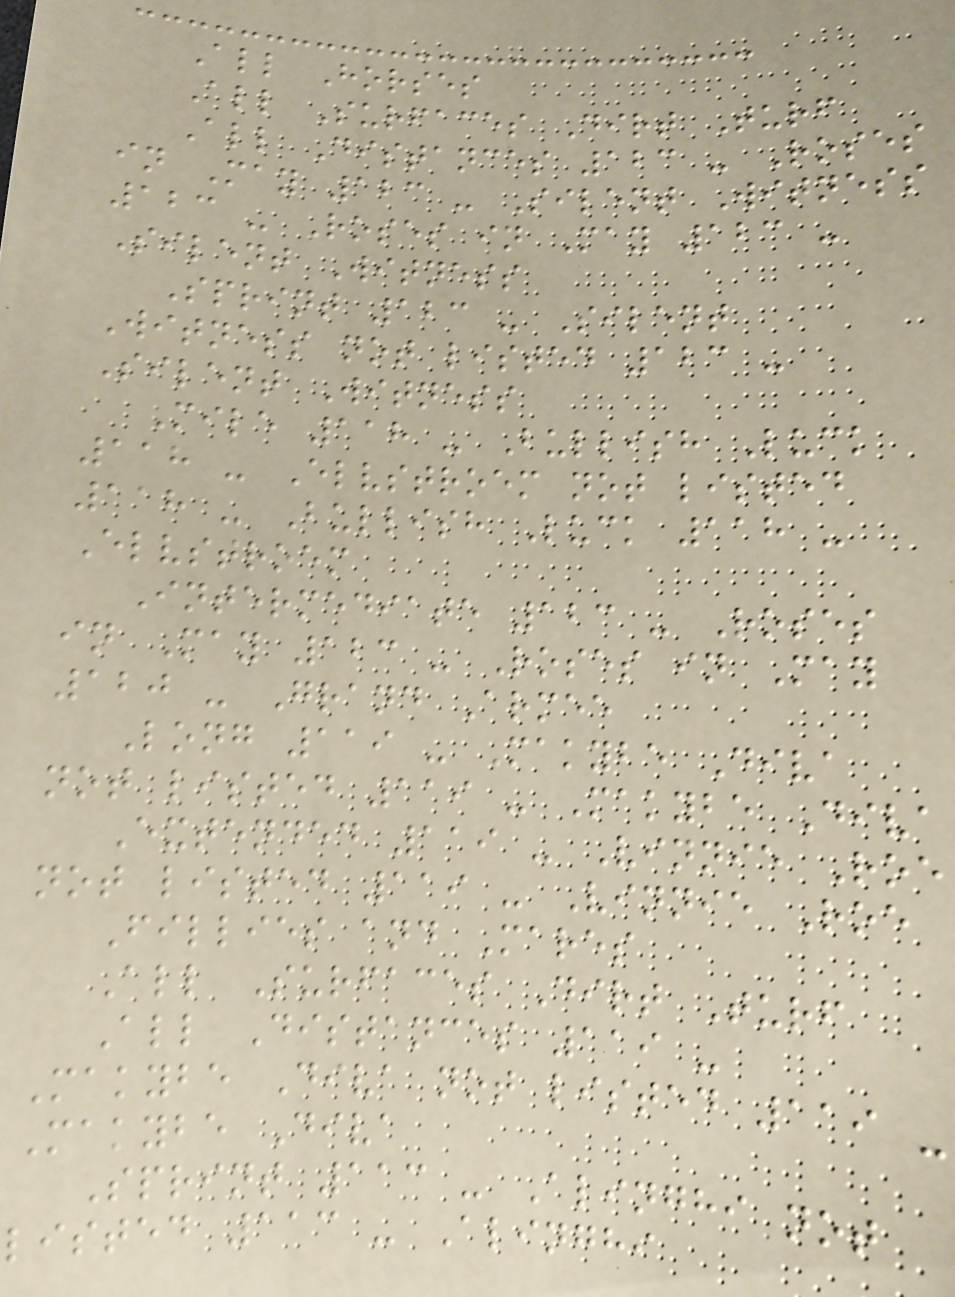All Horses
All Surfaces Dirt Turf
All Distances 123 - Roses
in May 123 - Silent Witness
123 - Roses in May 123 -
Silent Witness
Sprint 123 - Silent
Witness not listed 123 -
Silent Witness
Mile 118 - Bullish Luck
118 - Elvstroem not listed
118 - Bullish Luck 118 -
Elvstroem
Intermediate 123 - Roses
in May 123 - Roses in May
120 - Grand Armee
Long 119 - Makybe Diva
not listed 119 - Makybe Diva
Extended 119 - Vinnie Roe
not listed 119 - Vinnie Roe
Fillies and Mares
All Surfaces Dirt Turf
All Distances 119 -
Makybe Diva not listed 119 -
Makybe Diva
Sprint 113 - Alinghi not
listed 113 - Alinghi
